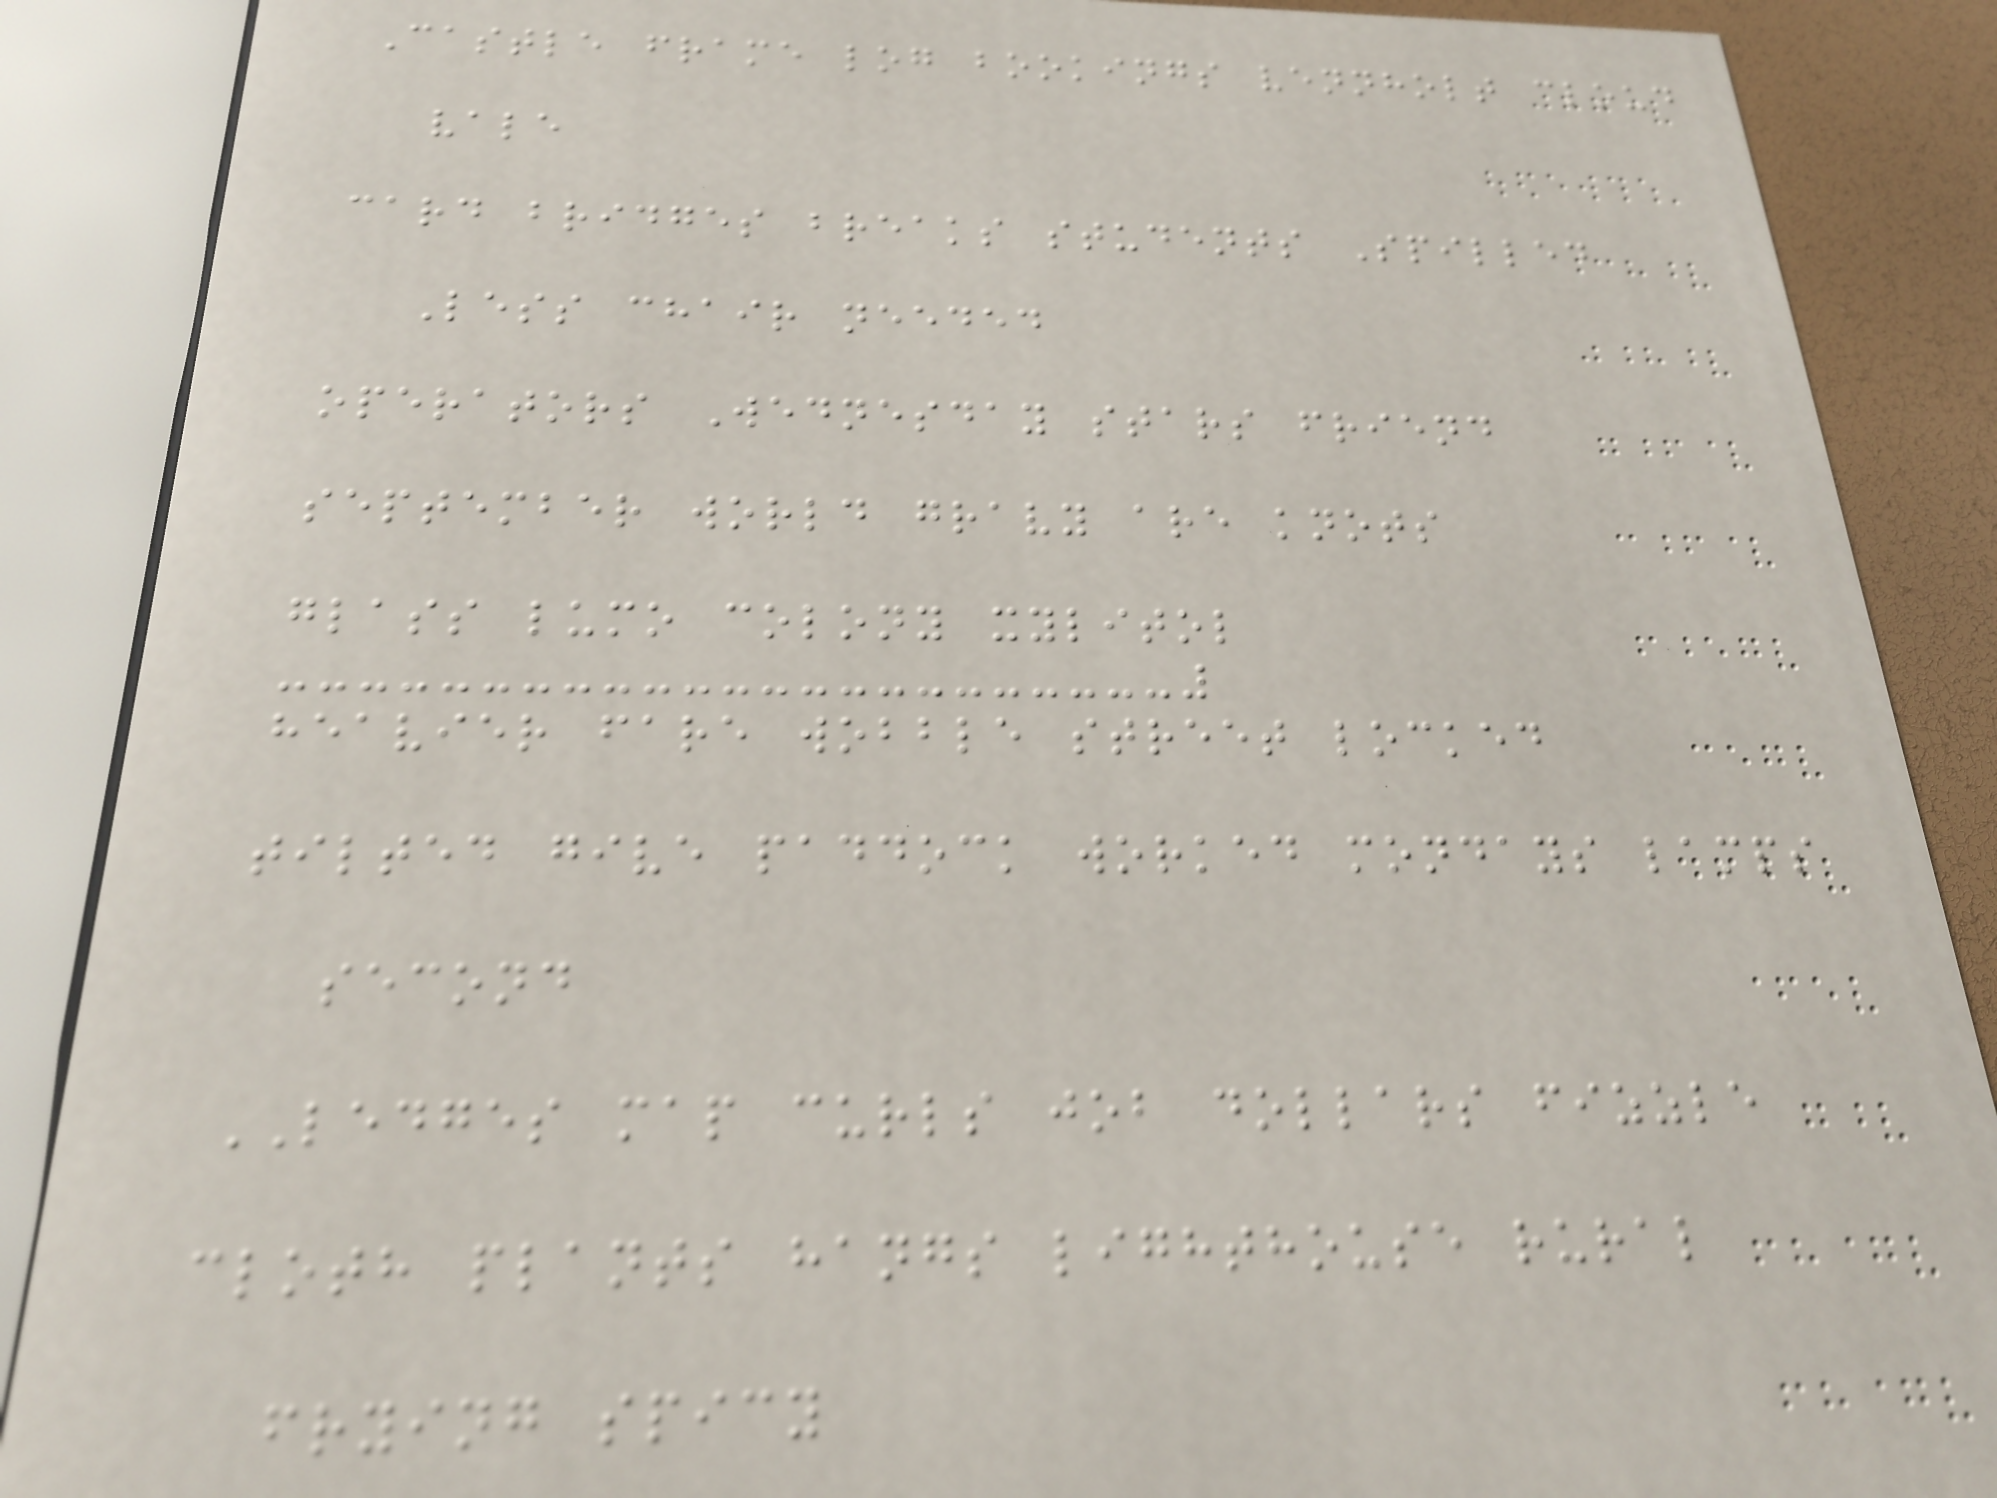Castle frame log bookings vennholt cloud
vale
card bridges breaks students Spilled
Less chair needed
operators Wednesday stars friend
september world gravy are knots
glass lumo colony xylitol
heavier fare wobble street locked
tilted give paddock worked mondays lamps
second
LEDGES map curls job dollars fizzle
cloth plants hangs lighthouse rural
frying spicy
